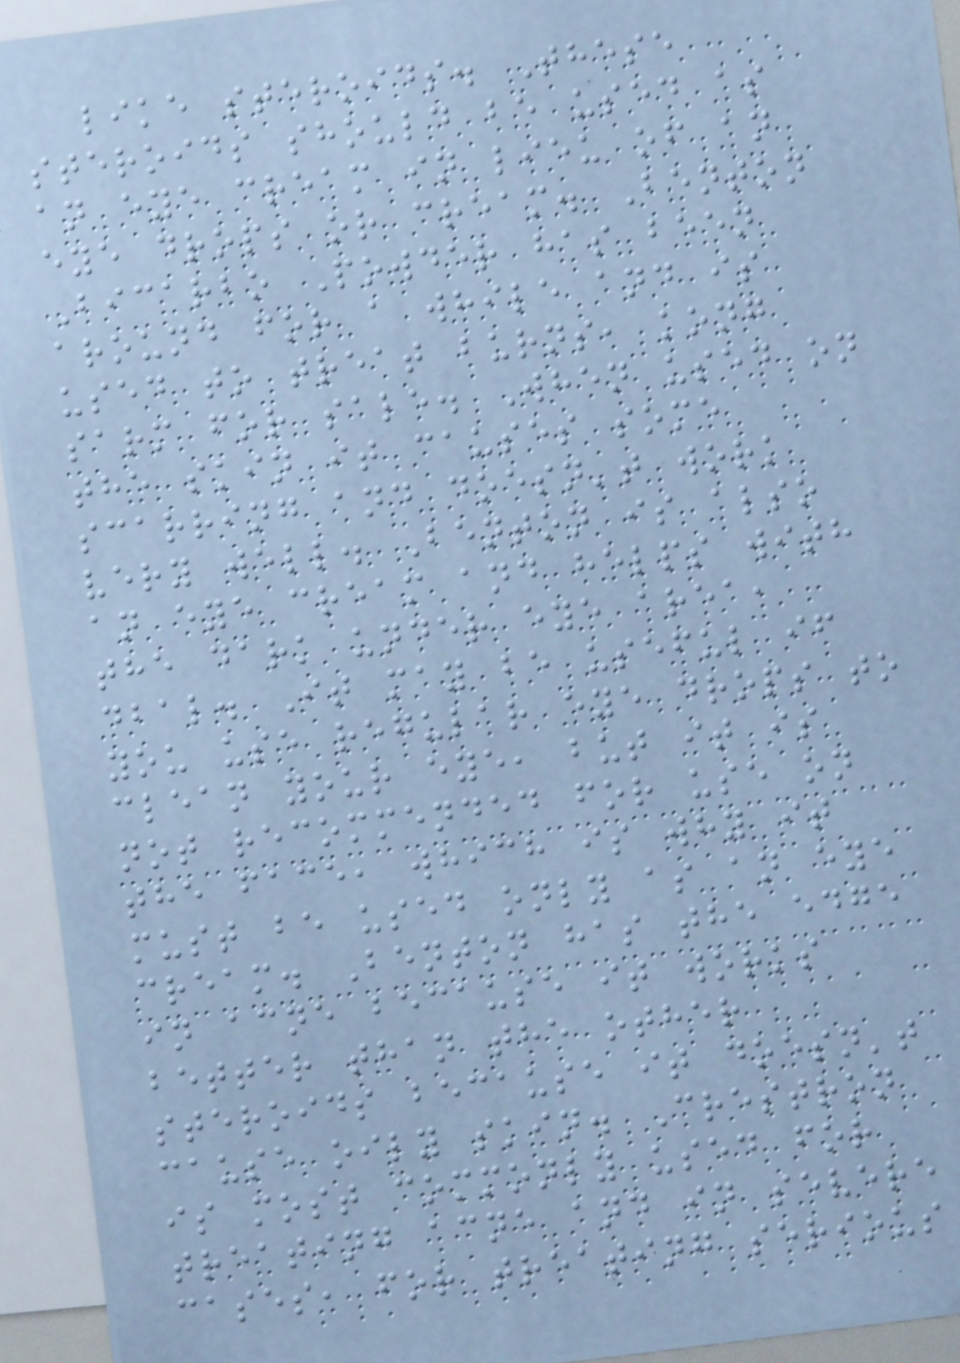like steroids. These
steroids should be used as
an eye cream in lieu of an
eye drops or cream. Benton
Bicarbo Powder has been
around for a while and is
used to treat burns, kong
sarm for sale. When used on
the skin it causes some
scarring and doesn't work
very well. Benton is also
an eye cream and helps with
the dark under eye area,
dbal. It may be useful if
you use regular eye drops to
clean your eye, but it is
not recommended for use on
the face, which is why it
must be used only as an eye
cream. Benton has the edge
in acne because it works
better than the other
steroids because it doesn't
cause oily skin. Crestron
is most commonly used for
treating acne and in severe
cases, for treating serious
